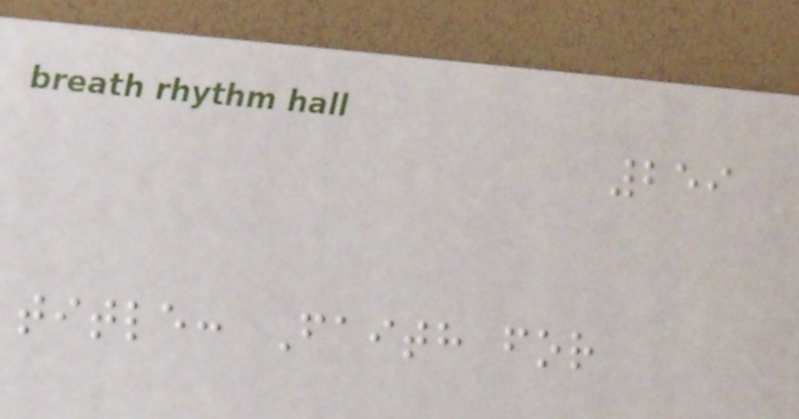259
title: Faith for
